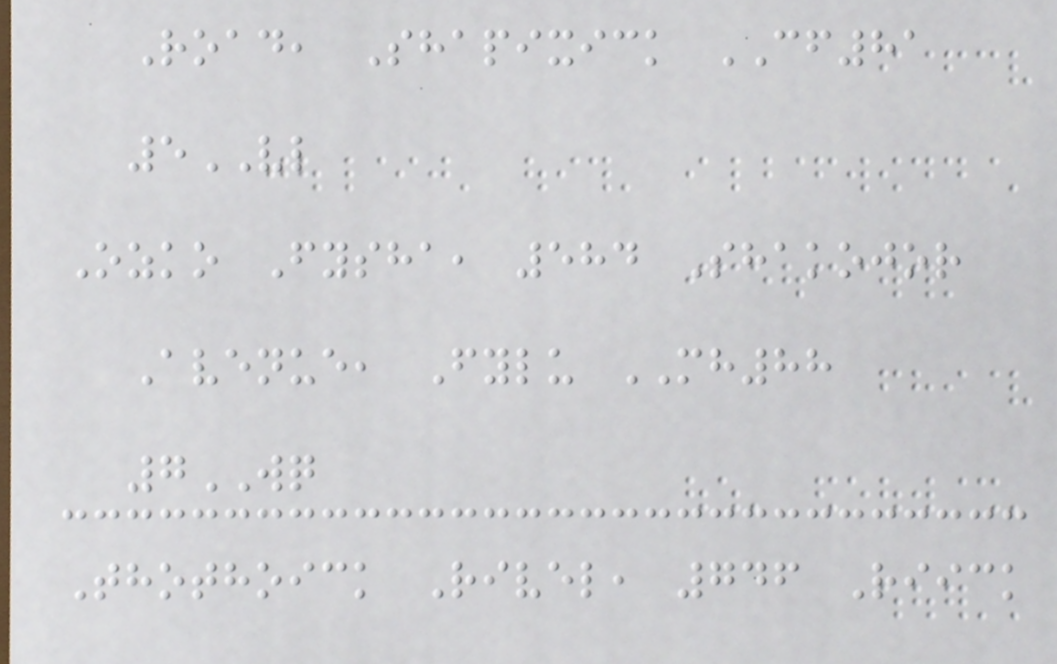Road, Shapixick CF81
5VL
Ozko Fysha, 584 Shakojor
Avenue, Fylu MH88
7WQ
Thothoick Rivel, 746 Riick
